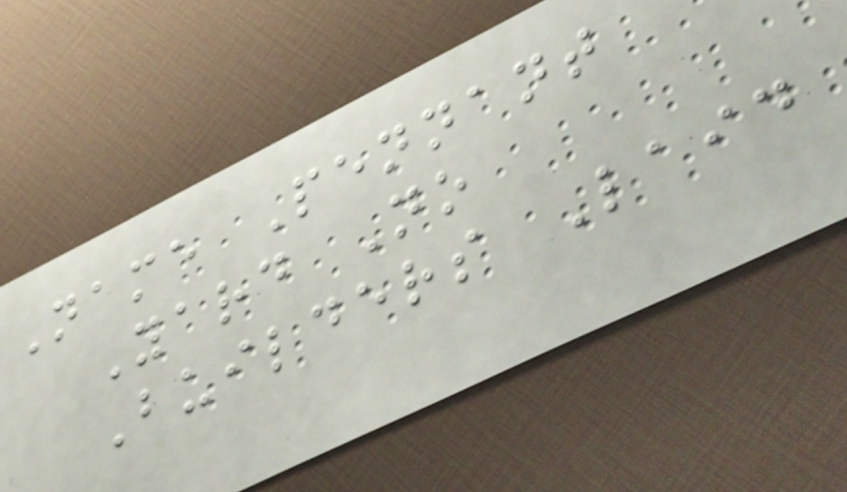Name Pennant
Yard No
Builders Laid
